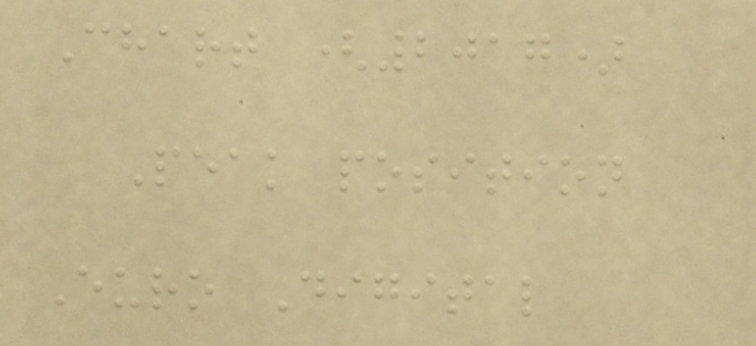Chart (2017)
Peak position
Euro Digital
